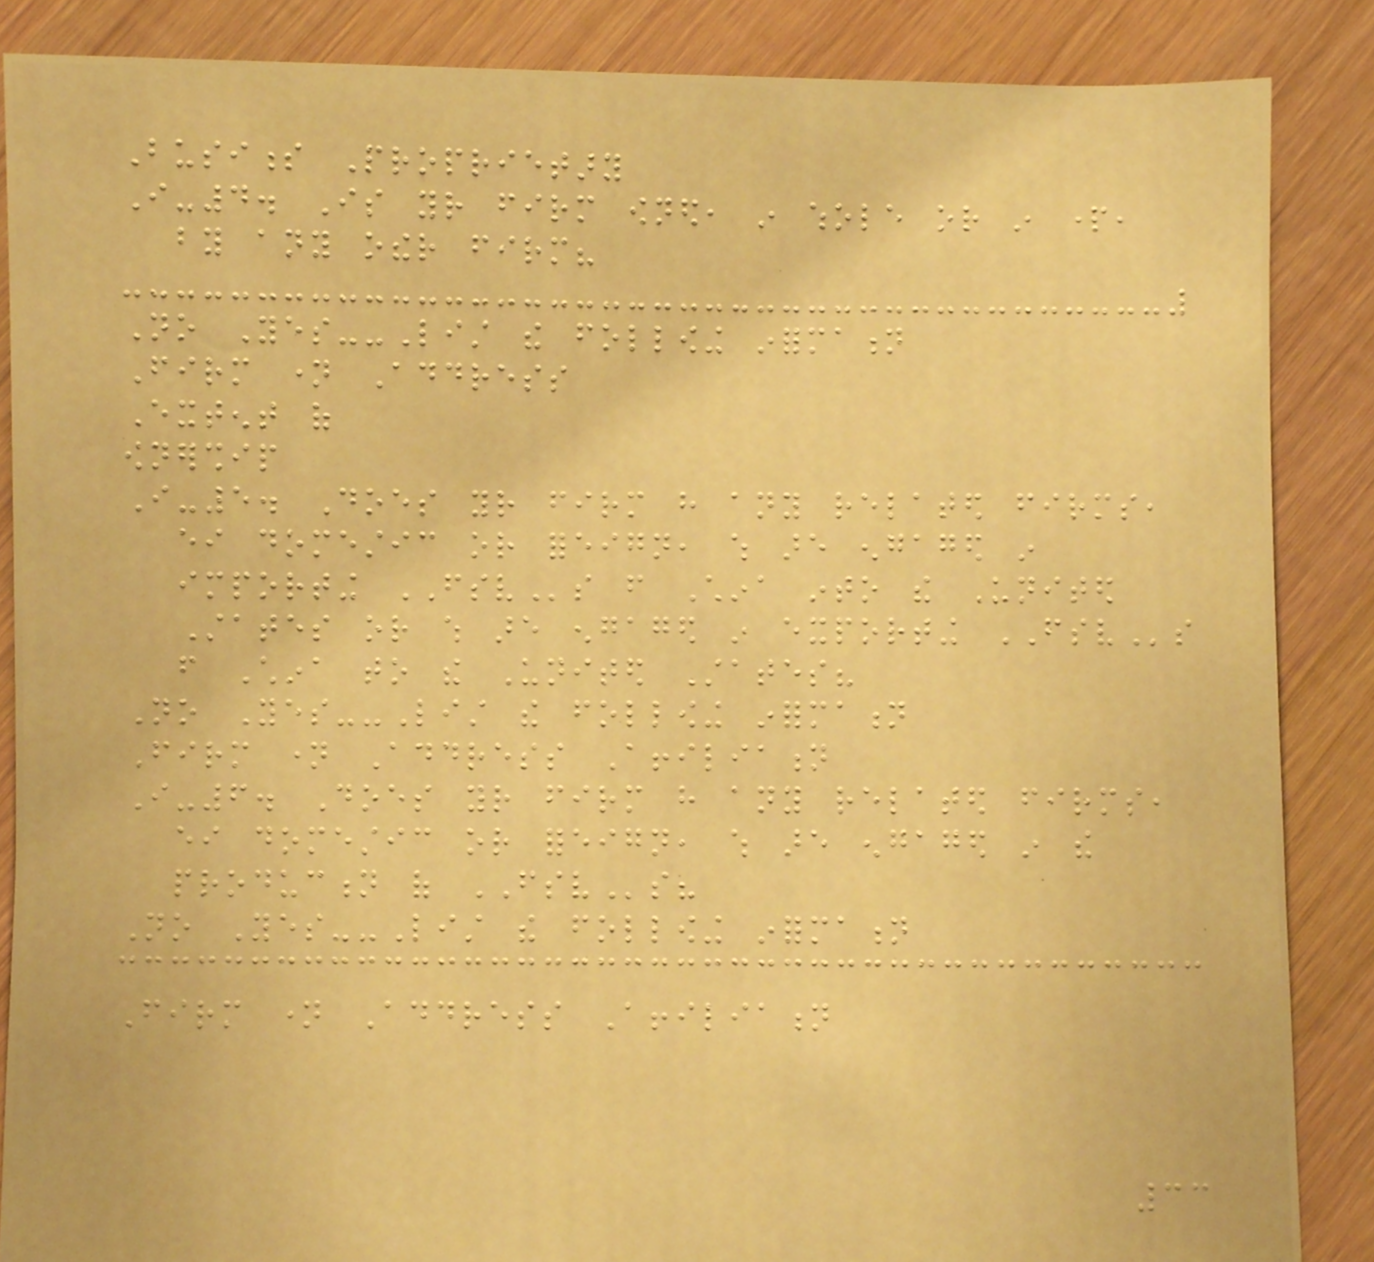Business Proprietary
I-4. Is your firm owned, in whole or in part,
by any other firm?
No Yes--List the following information
Firm name Address
Extent of
ownership
I-5. Does your firm have any related firms,
either domestic or foreign, which are engaged in
importing FSVs from China into the United
States or which are engaged in exporting FSVs
from China to the United States?
No Yes--List the following information
Firm name Address Affiliation
I-6. Does your firm have any related firms,
either domestic or foreign, which are engaged in the
production of FSVs?
No Yes--List the following information
Firm name Address Affiliation
33
